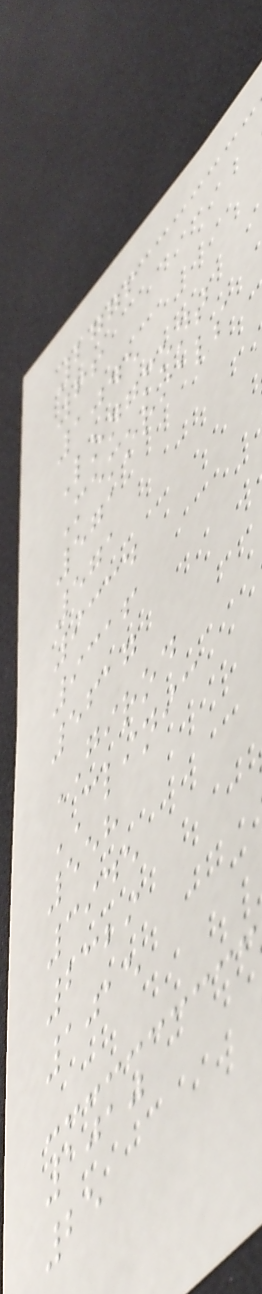2776
66
1045
Longmont
Memorials
571
571
9334
9316
5617
GIROD
CLINIC
558
3945
2329
1015
1010
25
